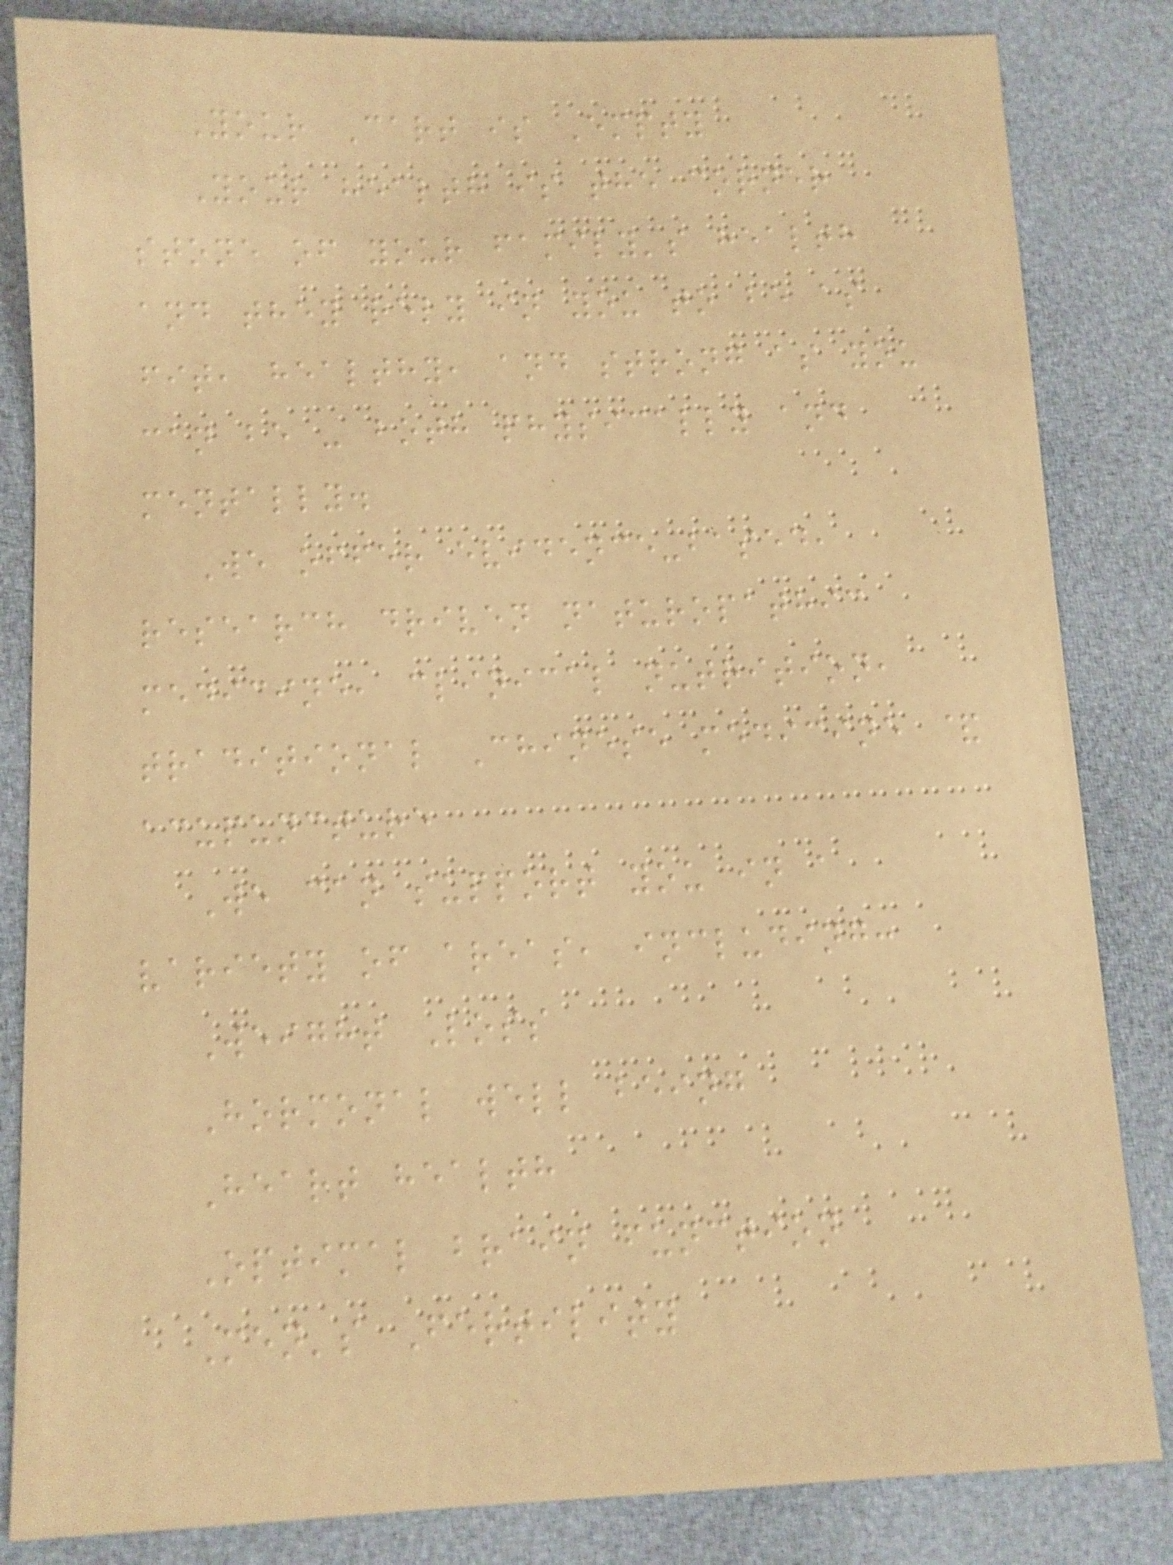Your Cart is Empty
Your health is the corner
stone of your family's health
and they rely in you to be as
fit, healthy, and strong as you
can be - both physically and
mentally.
We offer evidence-based,
research driven naturopathic
medicine, clinical nutrition,
traditional Chinese medicine &
acupuncture
We can support you in a
variety of areas, including:
Weight Loss
Hormonal well being
Heart health
Optimal brain function
Men's Fertility
